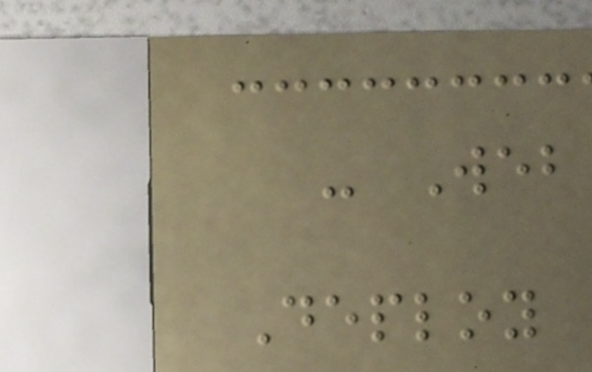- Web
Deploy
